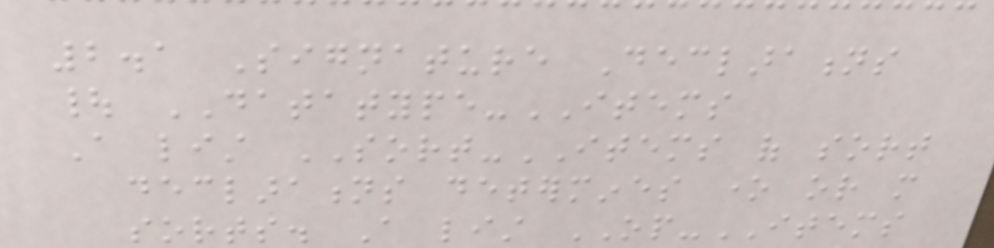2.1 Signature Declarations
| DATATYPE-ITEMS
A list SORT-ITEMS of sort
declarations determines one or more
sorts. A list OP-ITEMS
